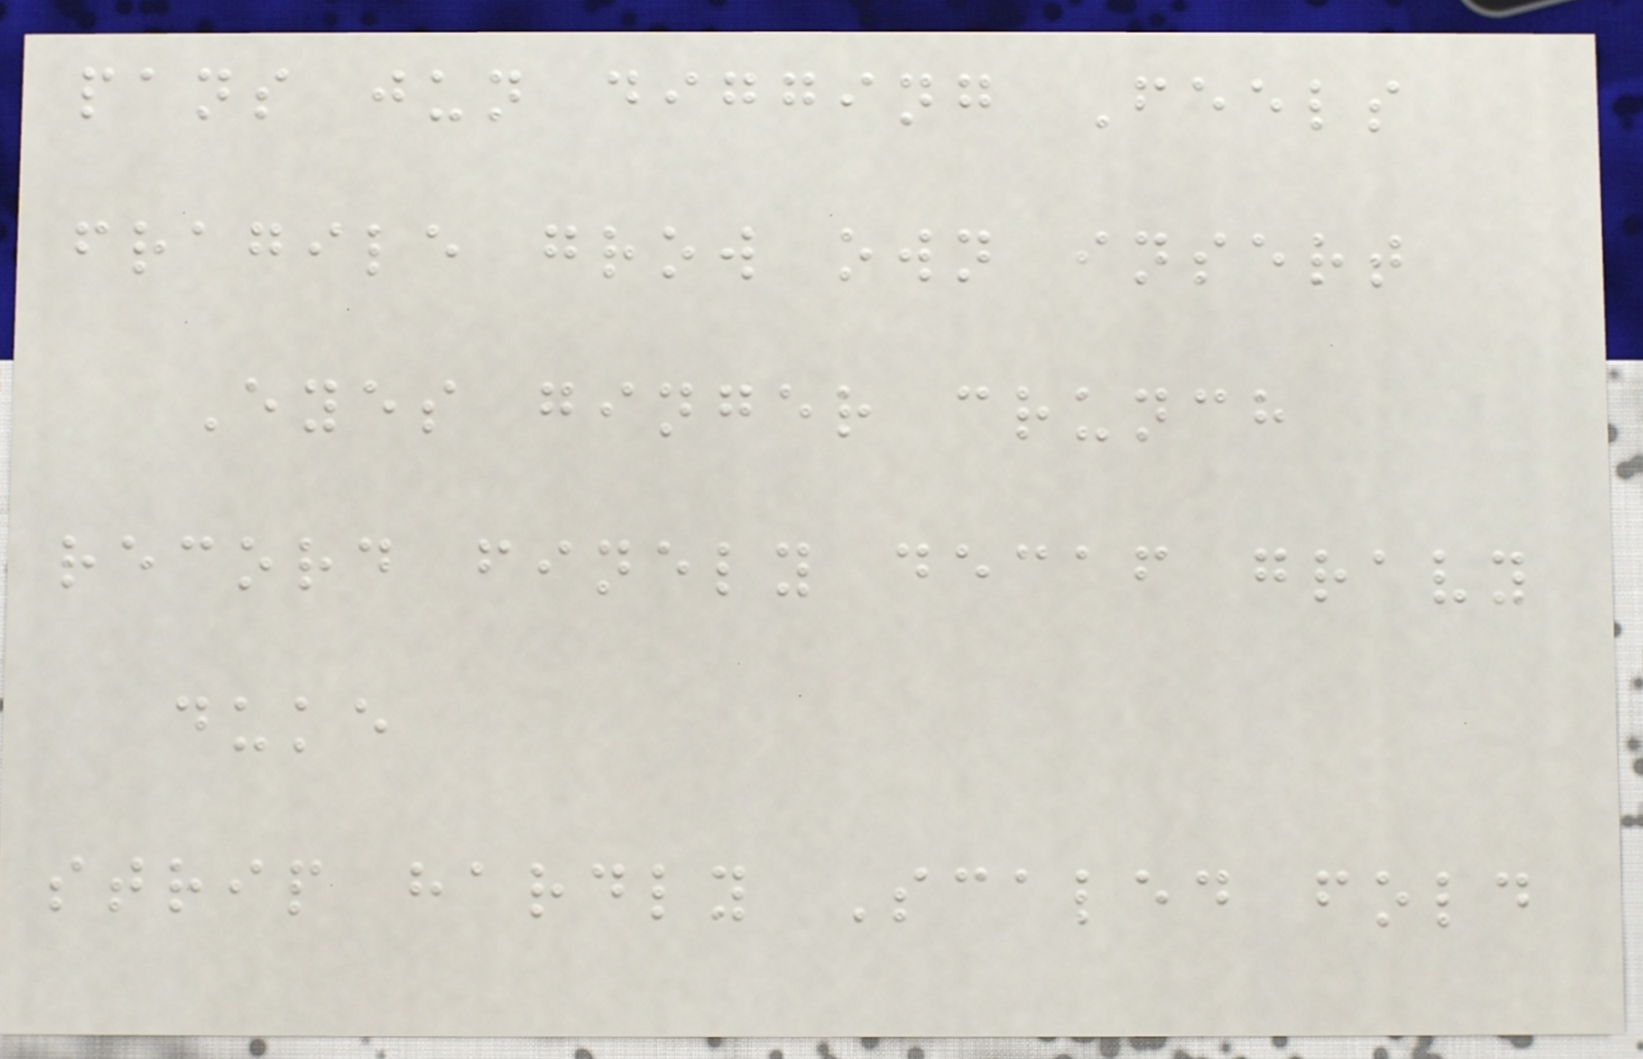pans jun digging Feels
fragile grow own insert
Eyes ginger crunch
record finely decaf gravy
duke
strip hardly Scaled fold
